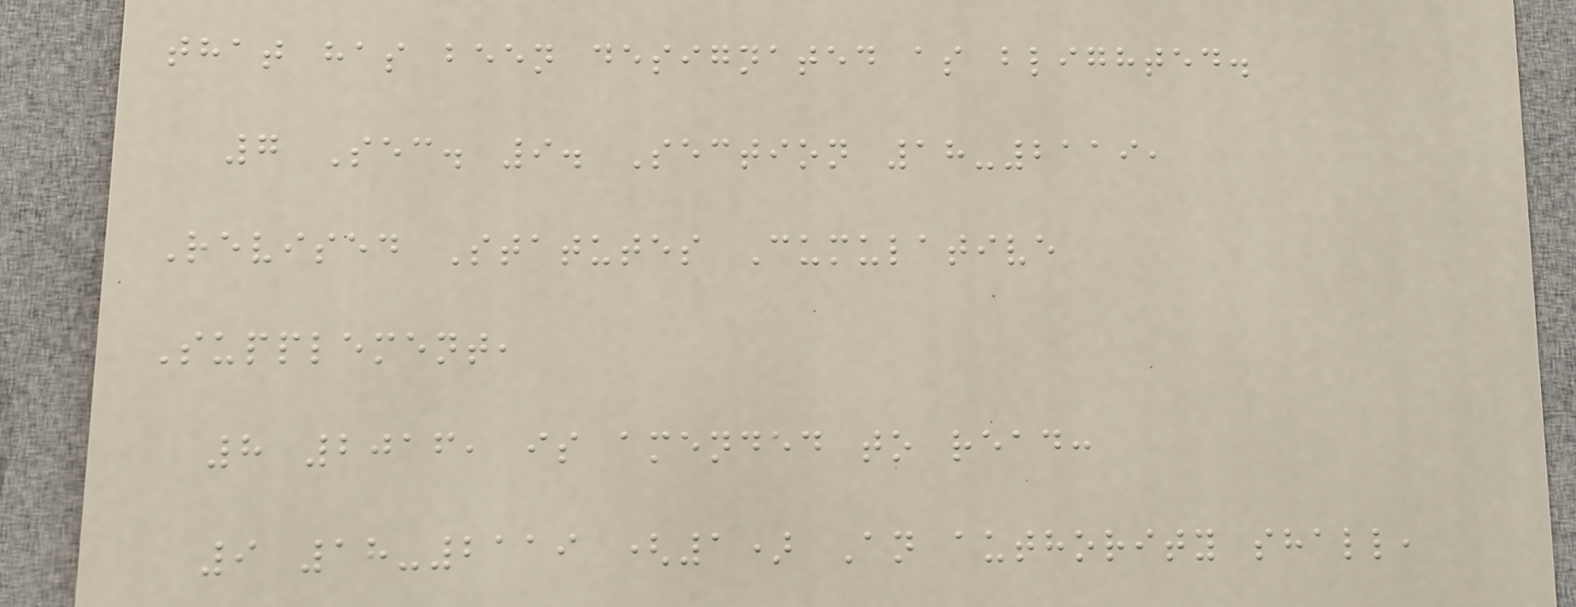that has been designated as blighted.
7 Sec. 9. Section 18-2119,
Revised Statutes Cumulative
Supplement,
8 2016, is amended to read:
9 18-2119 (1) An authority shall,
